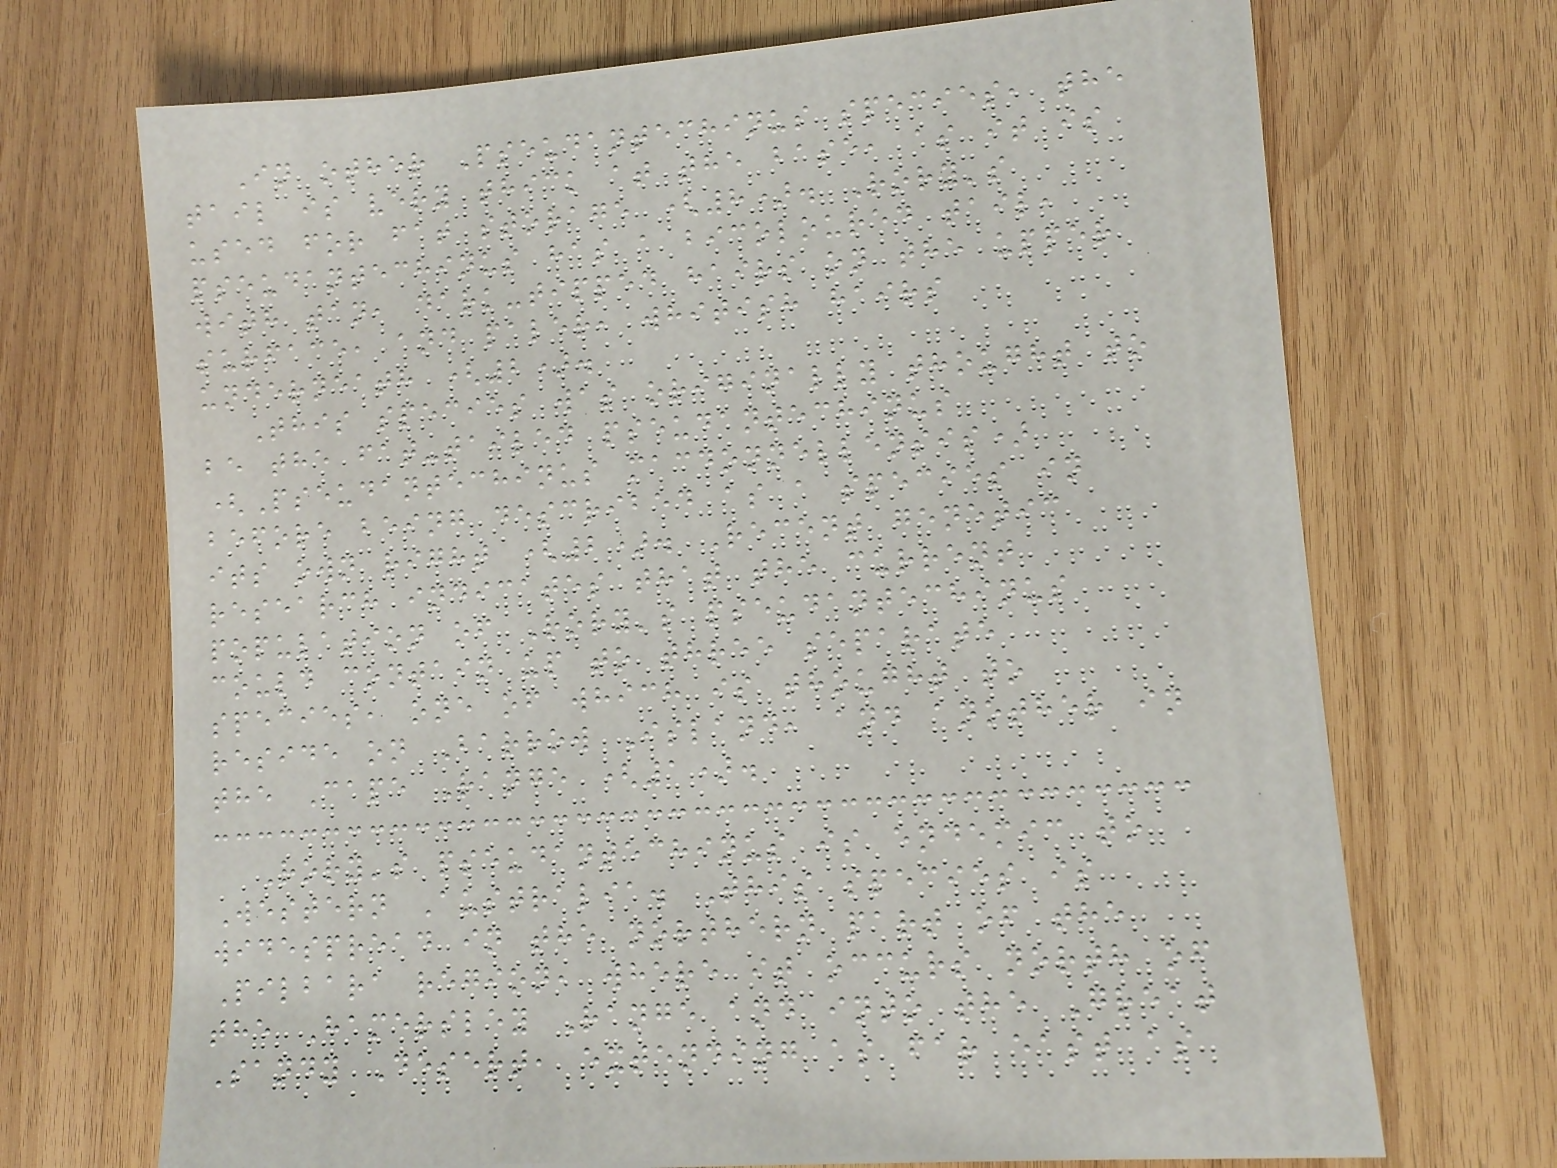In other Pseudantechinus species, the
tail is very thick at the base, as it is
used for fat storage (8). Rory's
pseudantechinus has a bicoloured tail,
with tan, dark-tipped hairs on the upper
surface, and paler, whitish hairs
underneath (2).
This species was originally thought to
be the fat-tailed pseudantechinus
(Pseudantechinus macdonnellensis)
before being described as a species in
its own right (2). Recent genetic
research indicates that the current
population of Rory's pseudantechinus
could contain up to three separate
species, one of which is thought to
reside on Barrow Island, and another in
the Cape Range (1).
Rory's pseudantechinus is endemic to
Western Australia. This species is
widespread in the northern part of the
Pilbara region, where it occurs north of
the Hamersley Range and into the Great
Sandy Desert, extending as far east as
